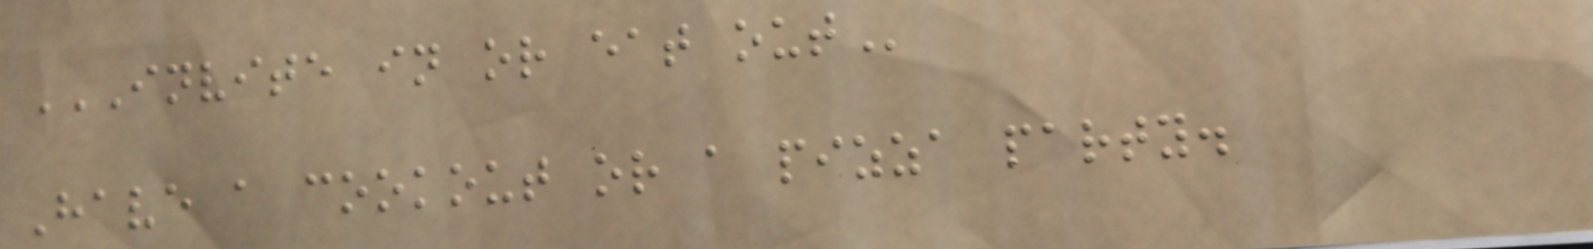INVITE IN OR EAT OUT
Have a cookout or a pizza party.
